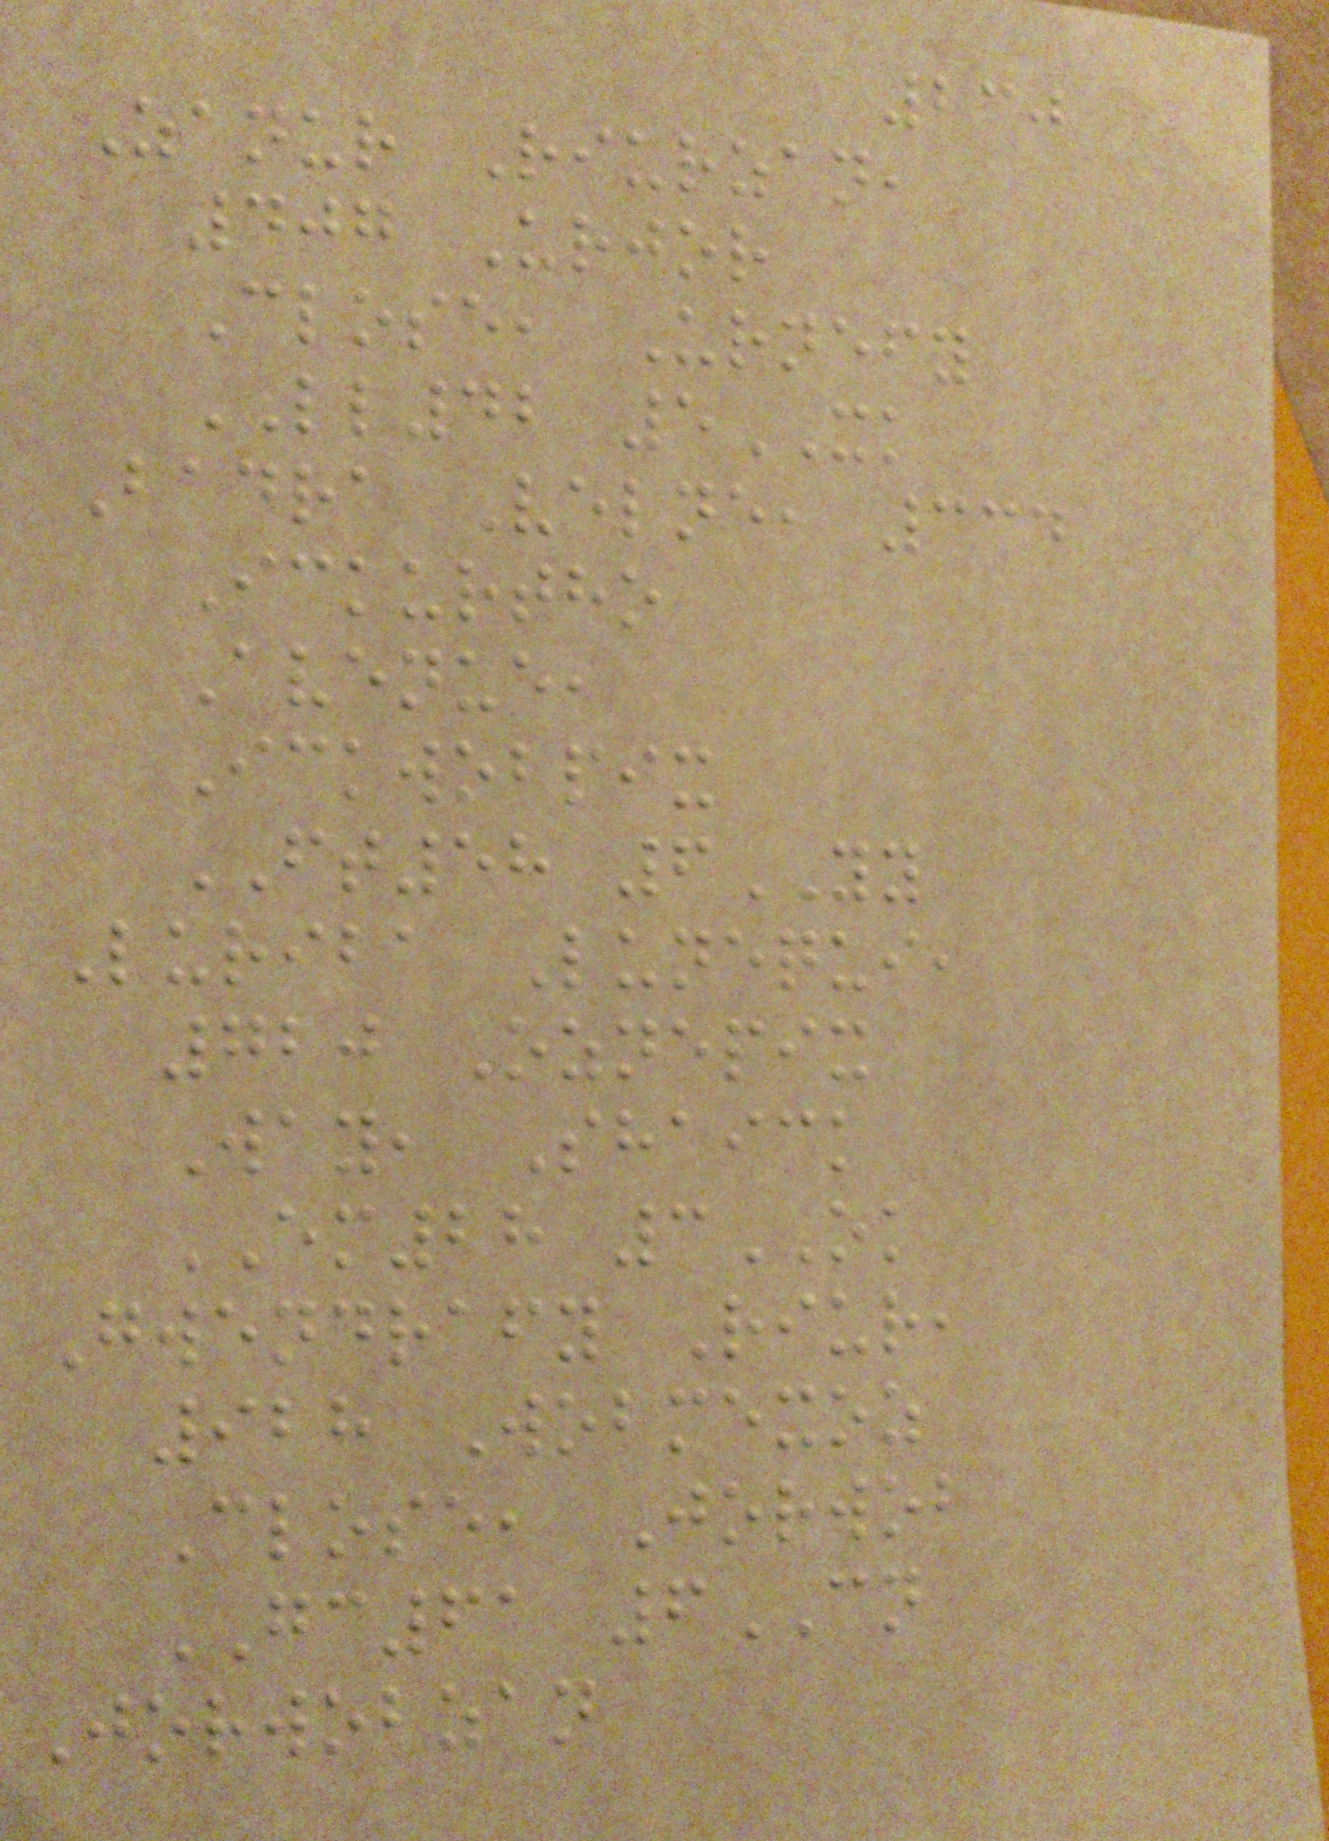230
Zanur Riurzan,
407 Urjor
Close, Urnefy
LL42 5XK
Badra Velne, 334
Ickurtho
Avenue,
Ickwobpix
FT58 6YY
Luriba Lunequi,
720 Oznepix
Way, Shaick
EM28 3OK
Gwendrafy Riur,
928 Wobmexoz
Close, Jorwob
GC61 6CN
Jorwobzan
